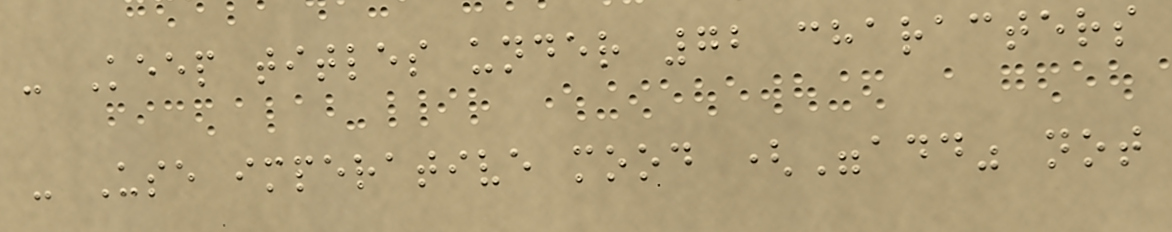- Keep titles under 72 characters
- Use imperative mood ("add" not
